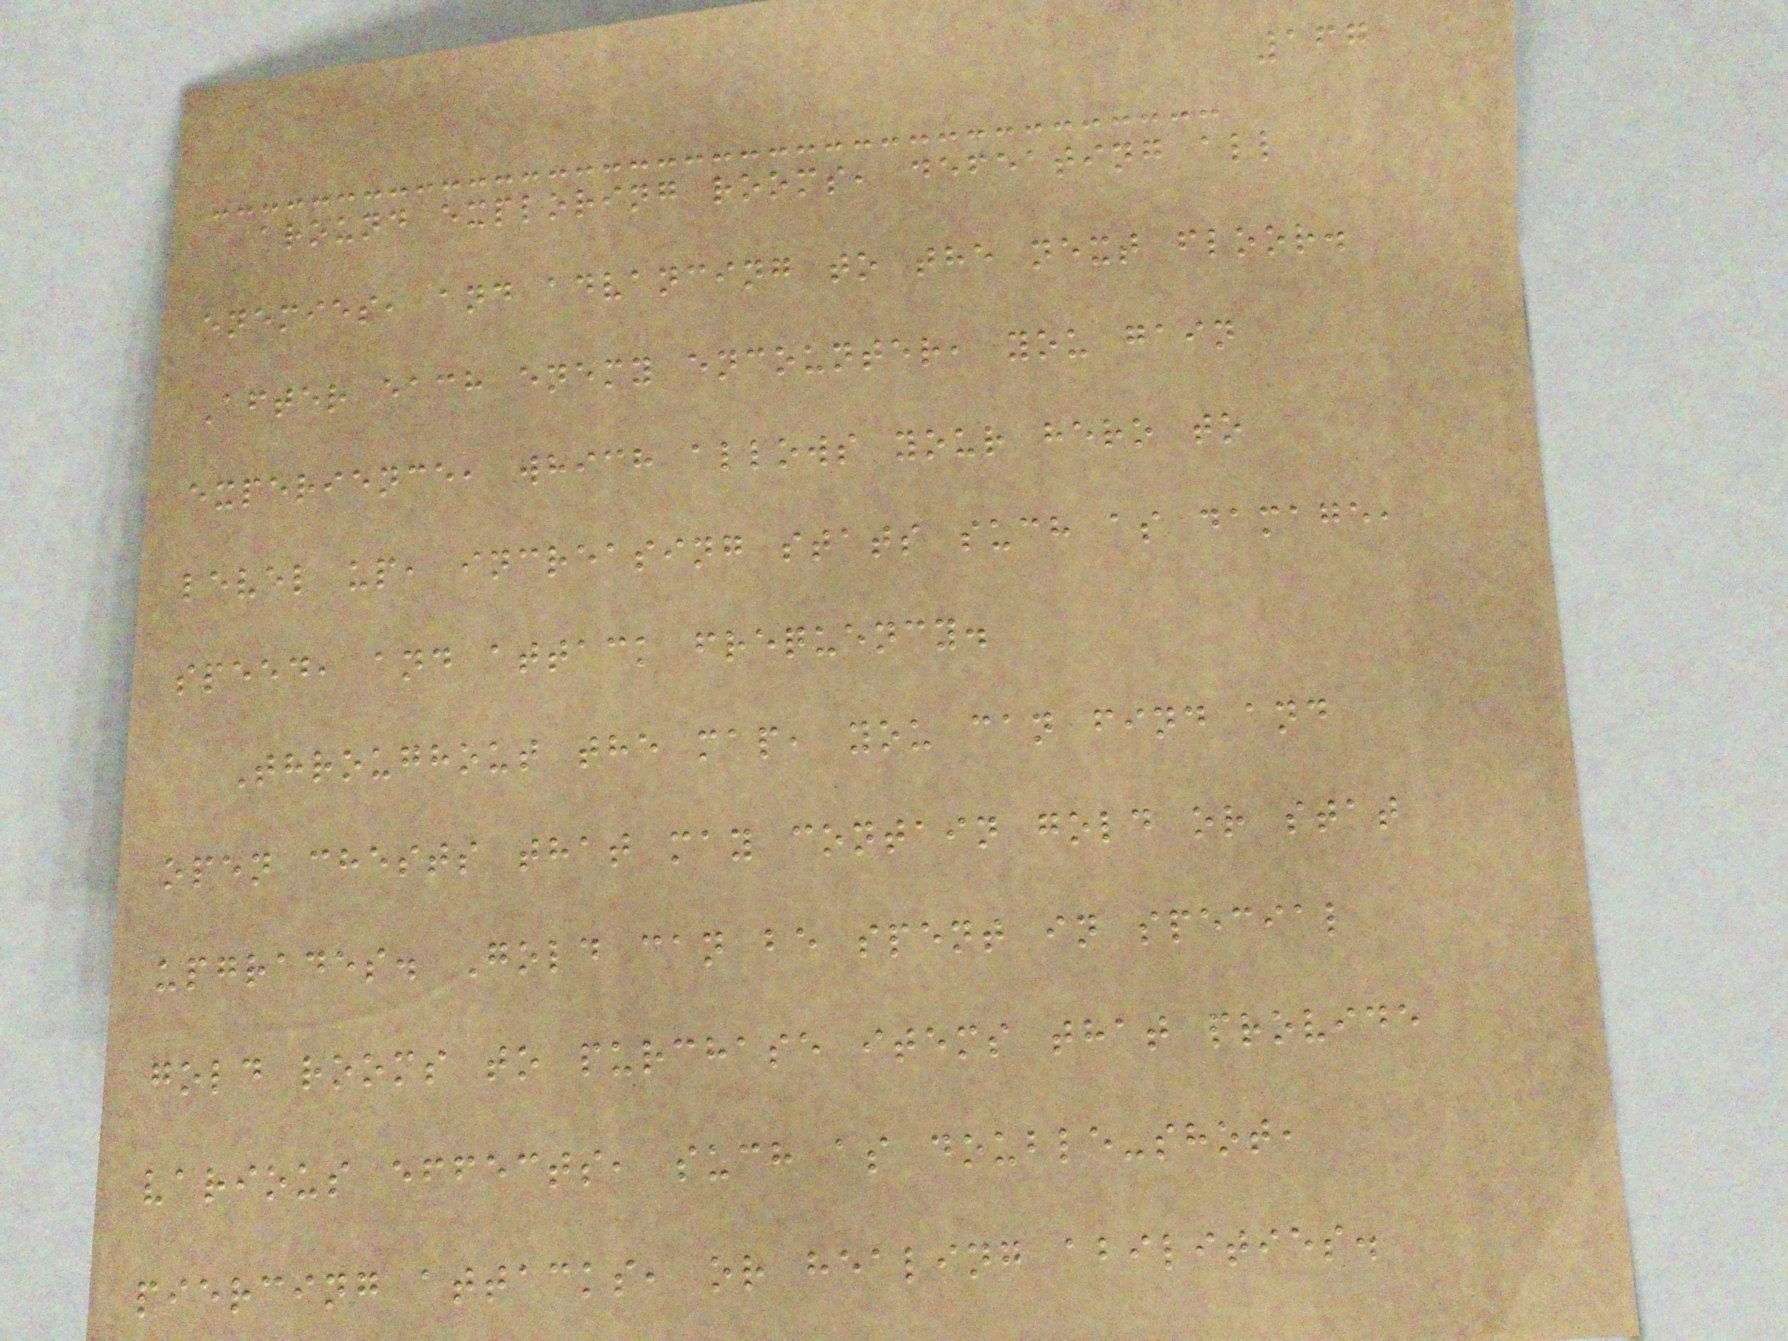167
around exploring rooms, defeating all
enemies, and advancing to the next floor.
After each enemy encounter, you gain
experience, which allows your hero to
level up, increasing stats such as damage,
speed, and attack frequency.
Throughout the map, you can find and
open chests that may contain gold or stat
upgrades. Gold can be spent in special
gold rooms to purchase items that provide
various effects, such as double-shot,
piercing attacks, or healing abilities.
